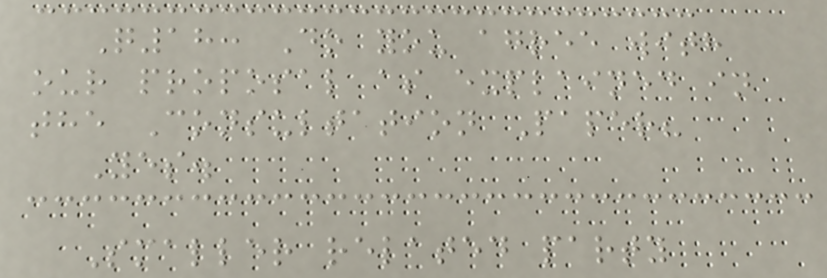Q18: Do you agree with
our proposal as explained in
the Consultation Paper?
Yes.
Smaller related party
